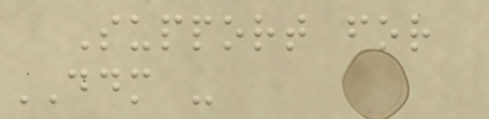Support for
DDM -
